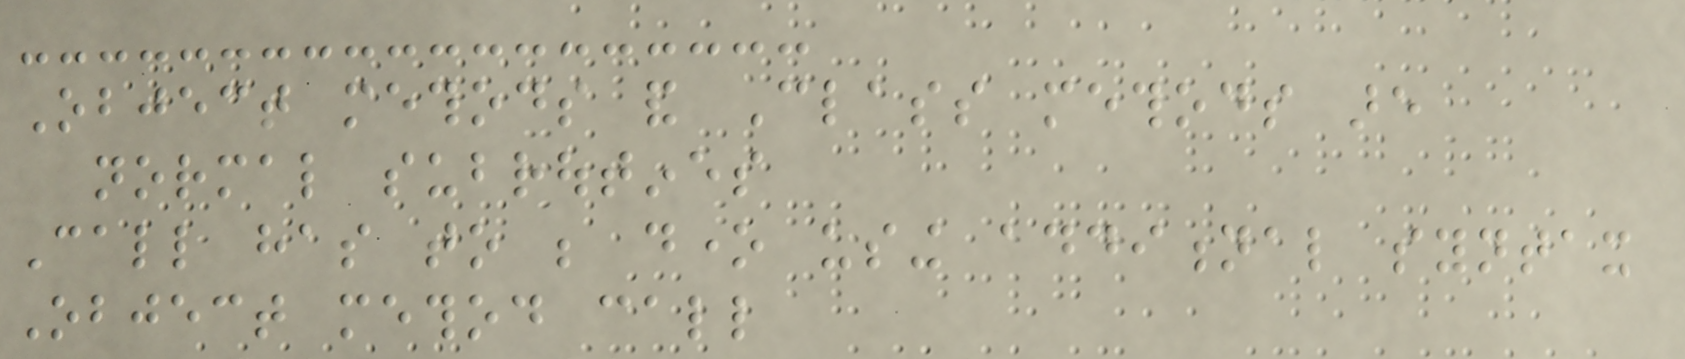Object methods and Class methods are
normal subroutines
Call has to be done using additional syntax
Object method call
